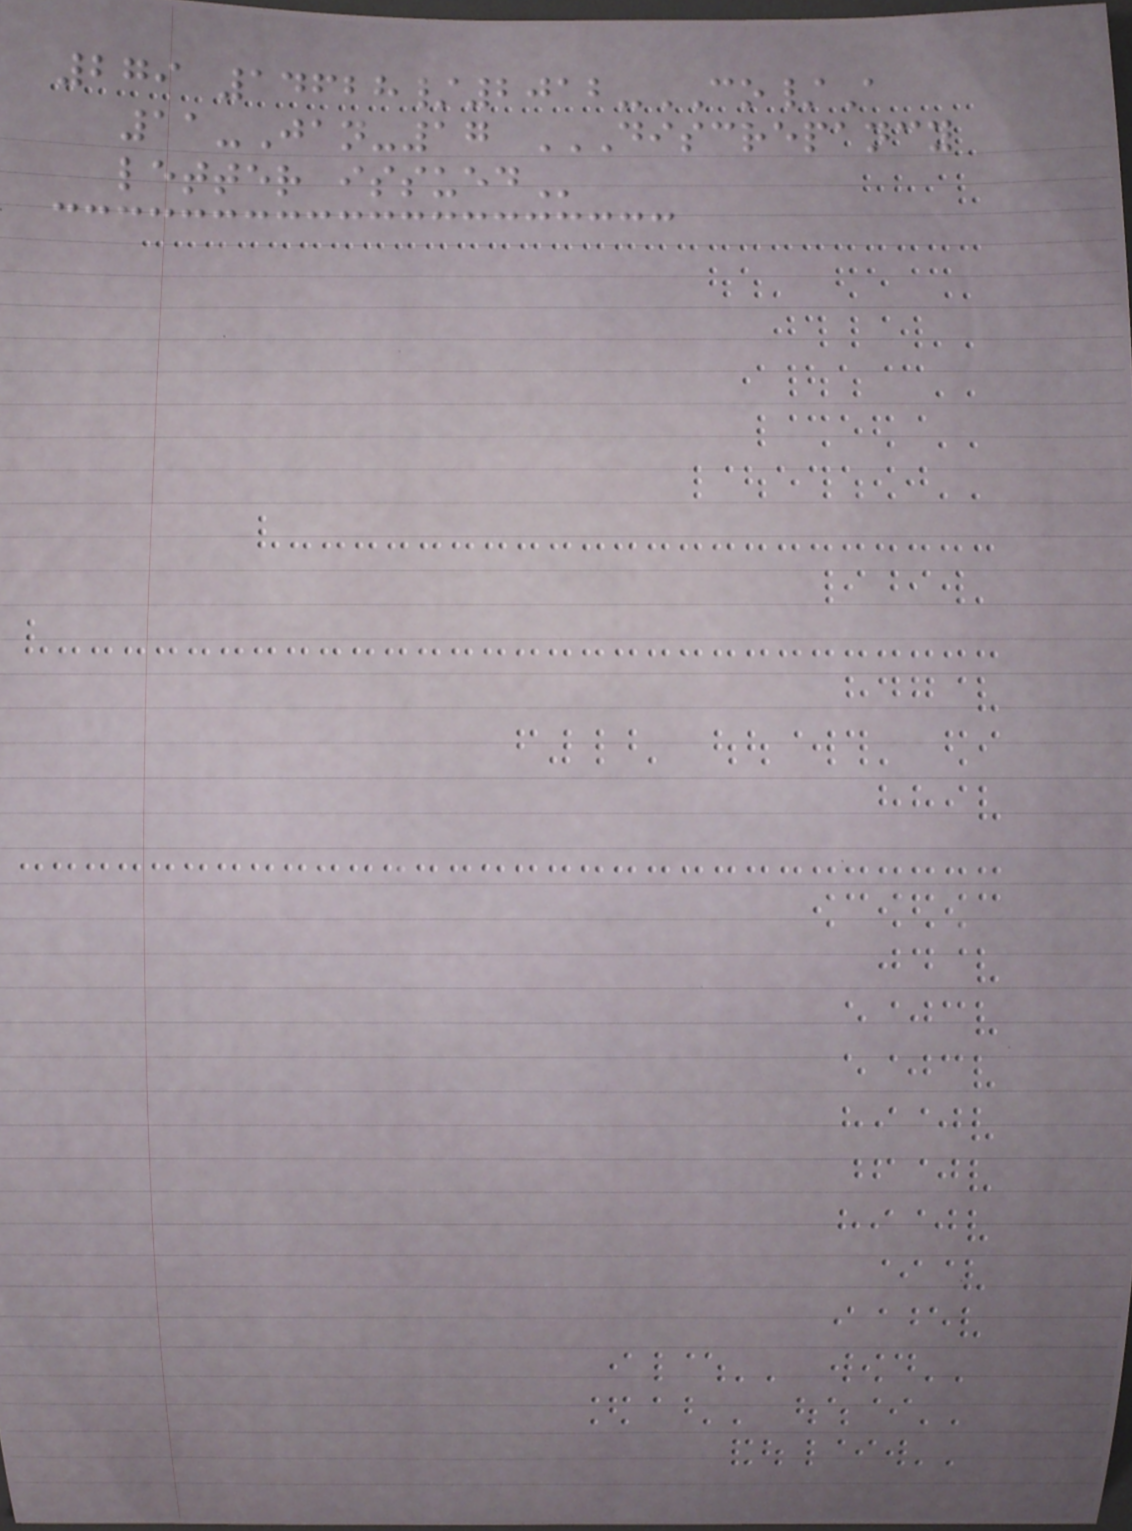279 14628/2012-CO/A
11-Jan-17 DISCREPANCY
LETTER ISSUED
